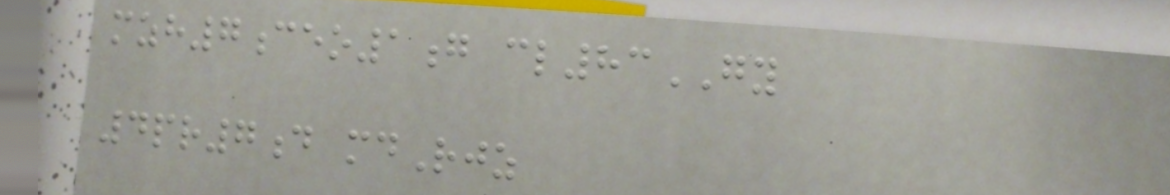mzh7ceo1g cl83GY
4pr7d mdRjz
